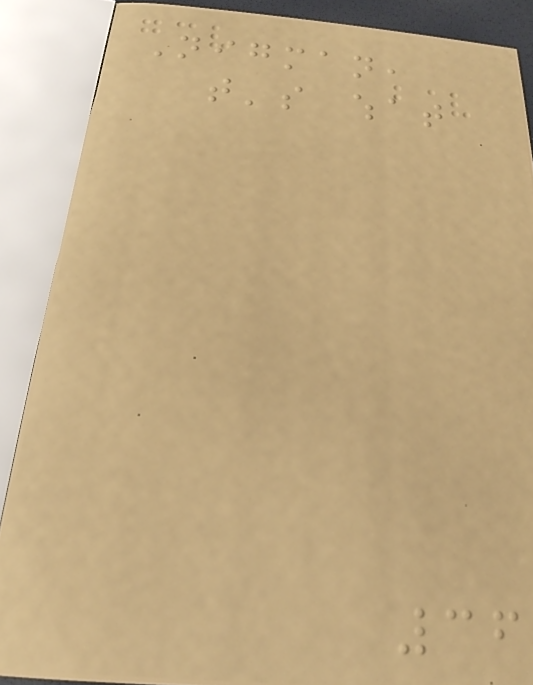Nigman,
that's what
36
